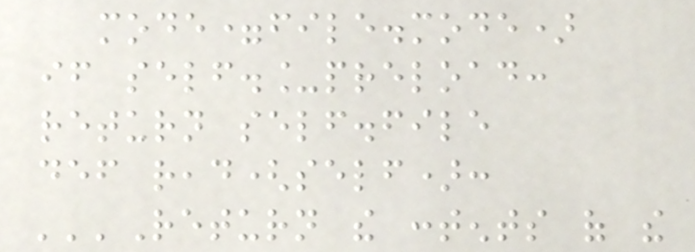mode=file.mode)
if self._preload:
return self.file
def read(self):
'''Return the contents of the
